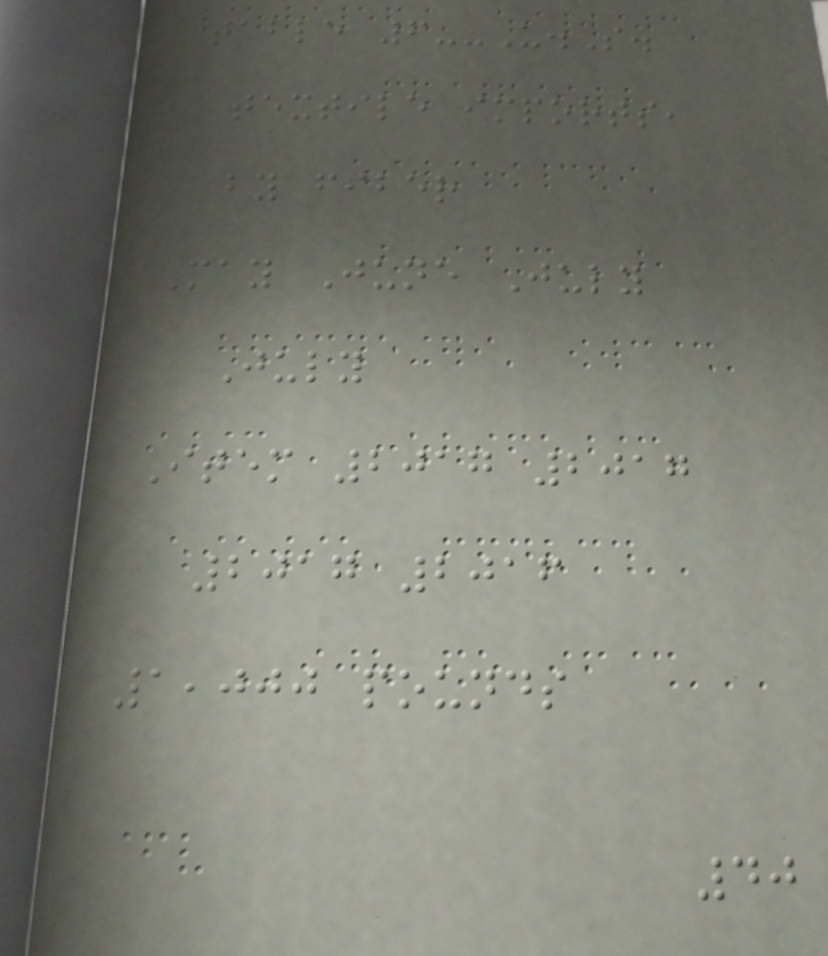Table 6--U.S.
textile imports,
by fiber
May June July
July
Item 2017 2017
2017 2016
1,000 pounds
40
